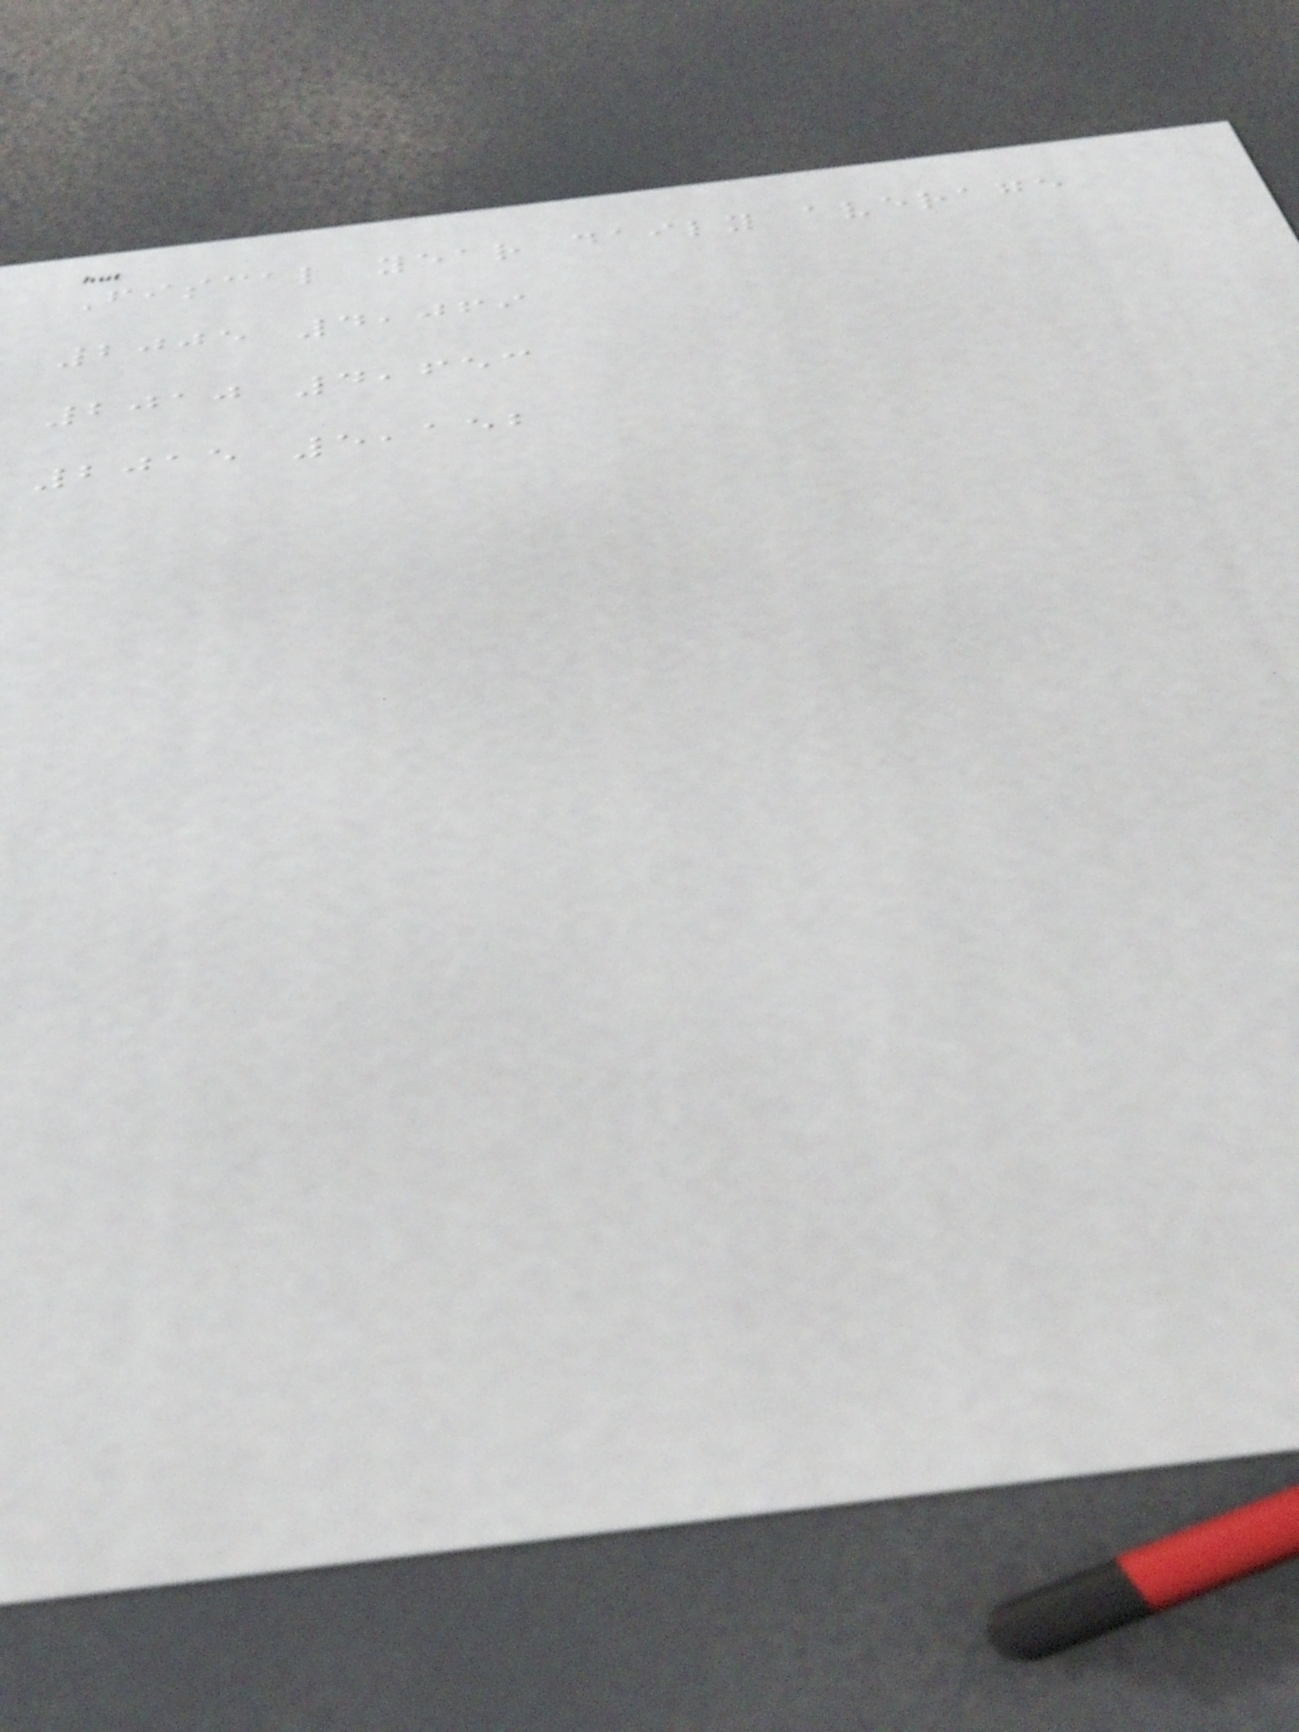Fiscal year daily average
2005 4,069
2010 4,653
2015 5,152
